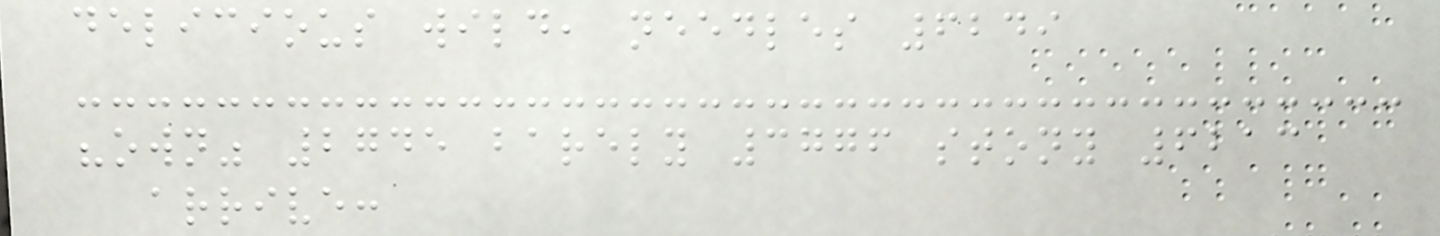delicious wild, needles 6249
"own" 2745 barely 3776 stony 6213
arrive:
